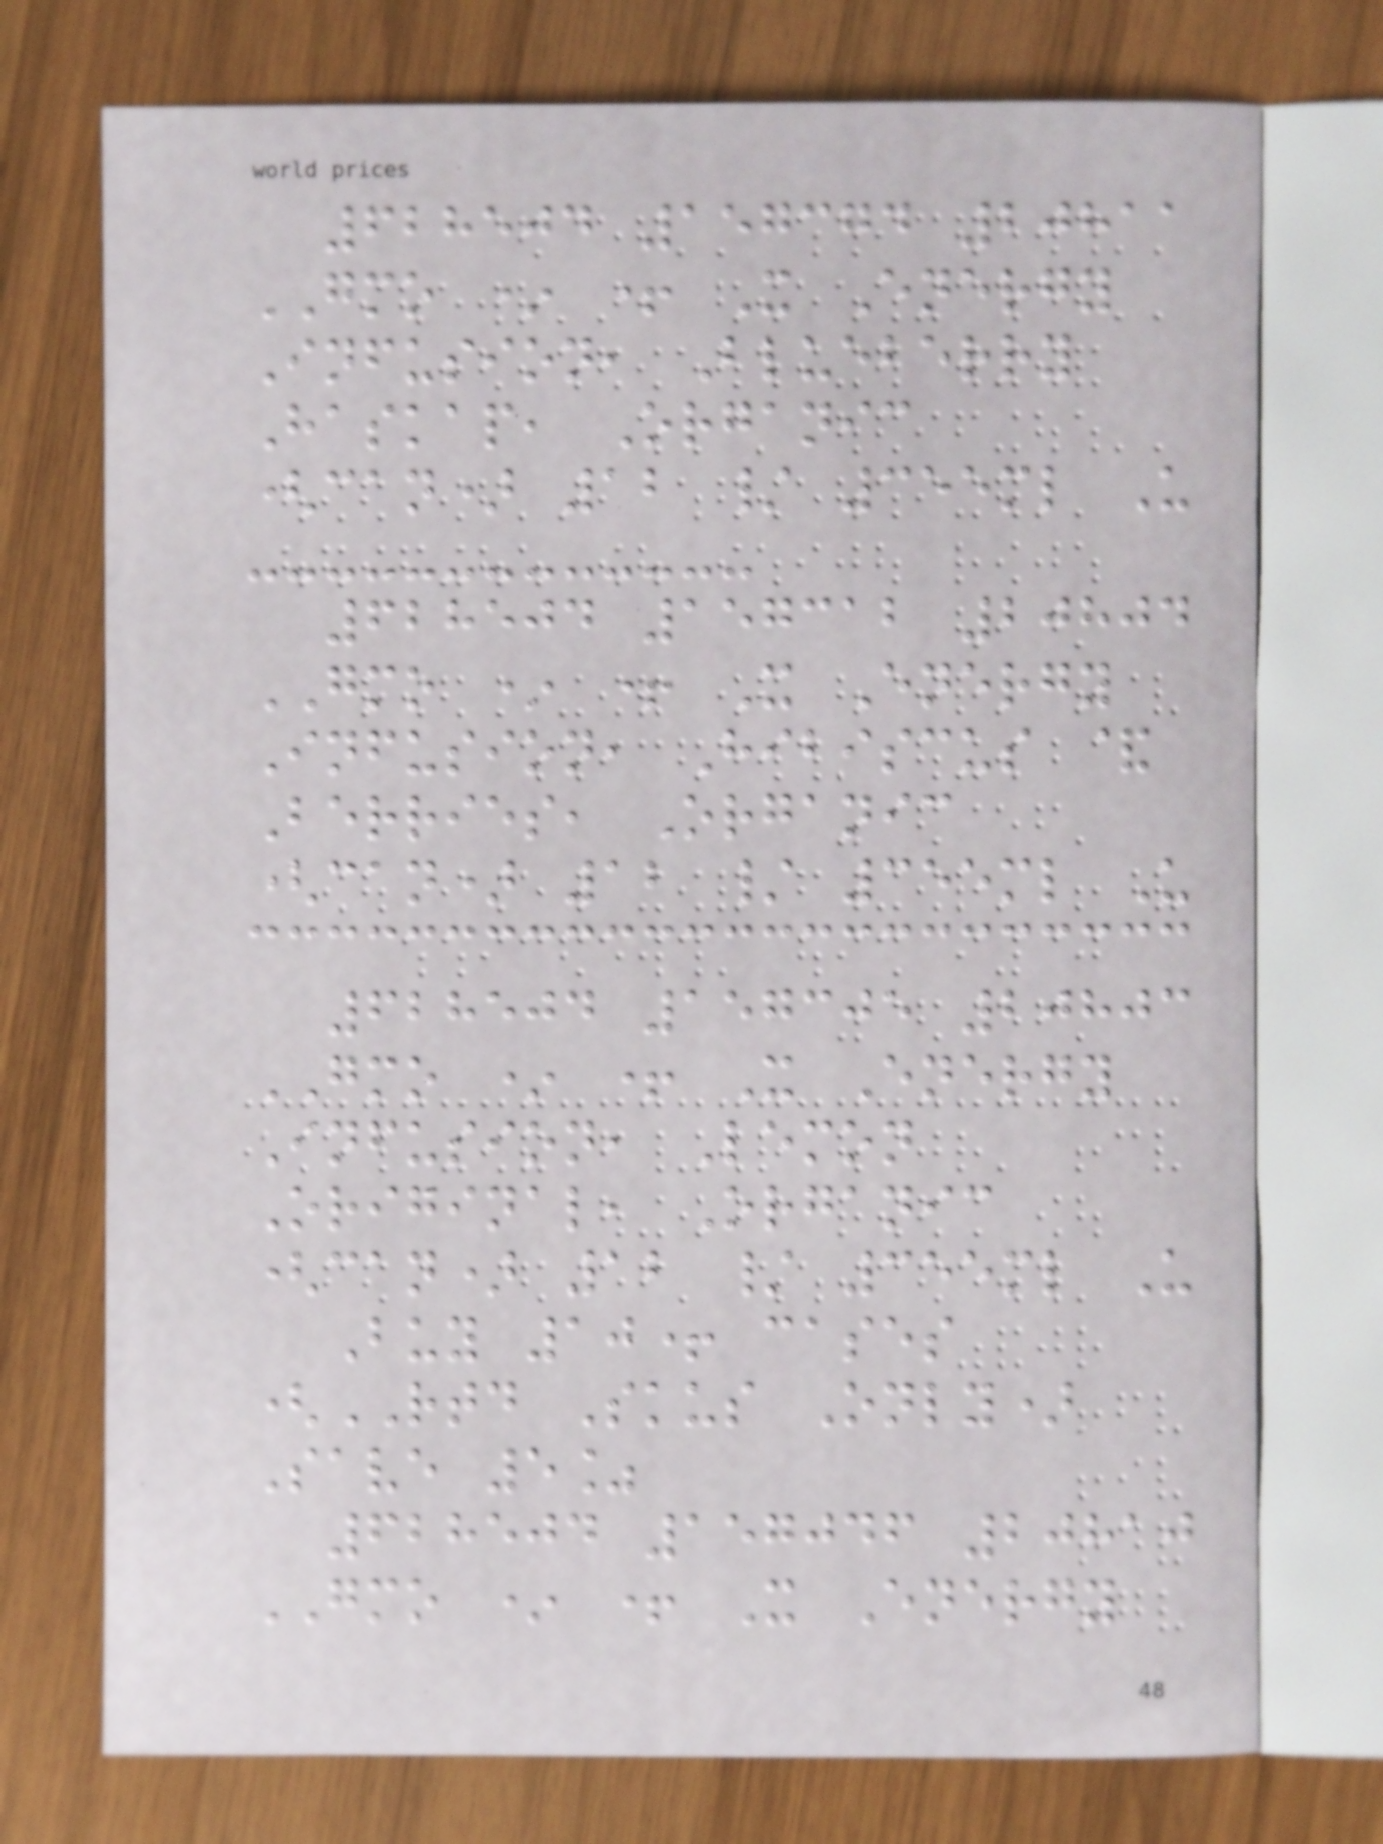628504 157374 20811
GMO * + X Energy
Infusion, Blueberry
Haskap, Organic
(can) 12 / 355ml U
628504 157312 20804
GMO * + X Energy
Infusion, Hibiscus &
Berries, Organic
(can) 12 / 355ml U
628504 157305 20803
GMO * + X Energy
Infusion, Lemon
Original, Organic
(can) 12 / 355ml U
Buy 10+ cases
(RTD Skus Only)
Save 5%
628504 157046 20810
GMO * + X Energy
